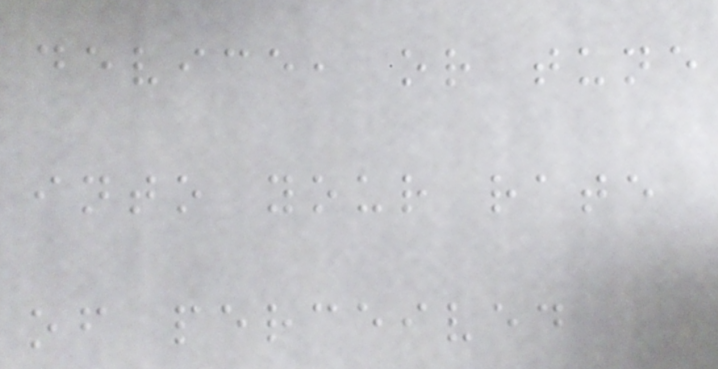device, or tune
into your rate
of perceived
